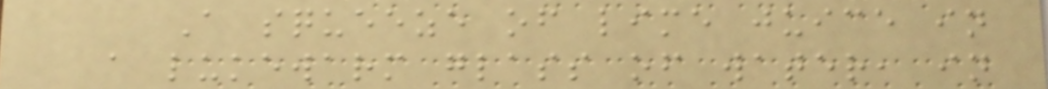A squeeze of lime juice in
a lukewarm glass of water, in
